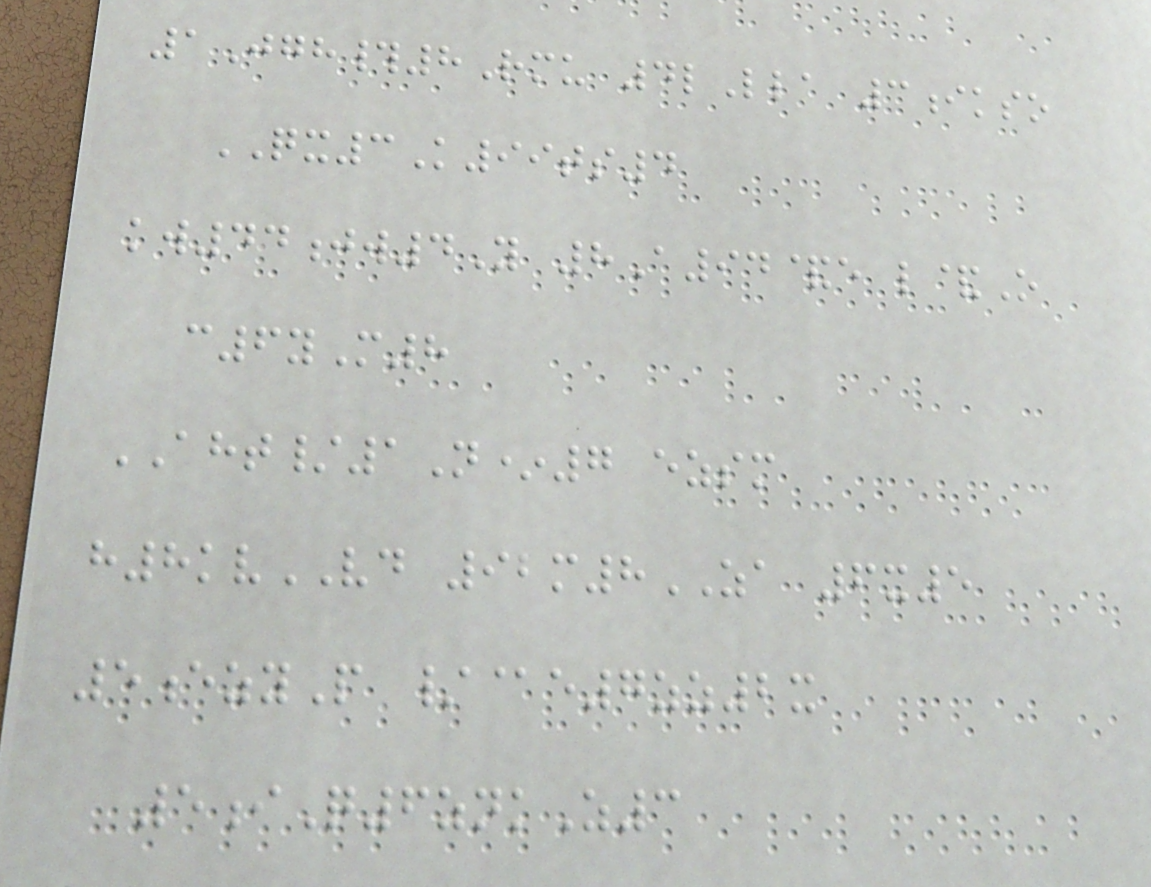1Jgh#8Rmu 4lLla 3ikso
QX3K99ts4
kw44jw4Y 8A94&e l&O
c6yM8
AHT/1N*7 ezsm
h8kvVD 92m8ZA 6x5
5ezyP /@e7zz2x
5iQ6znkZ3
